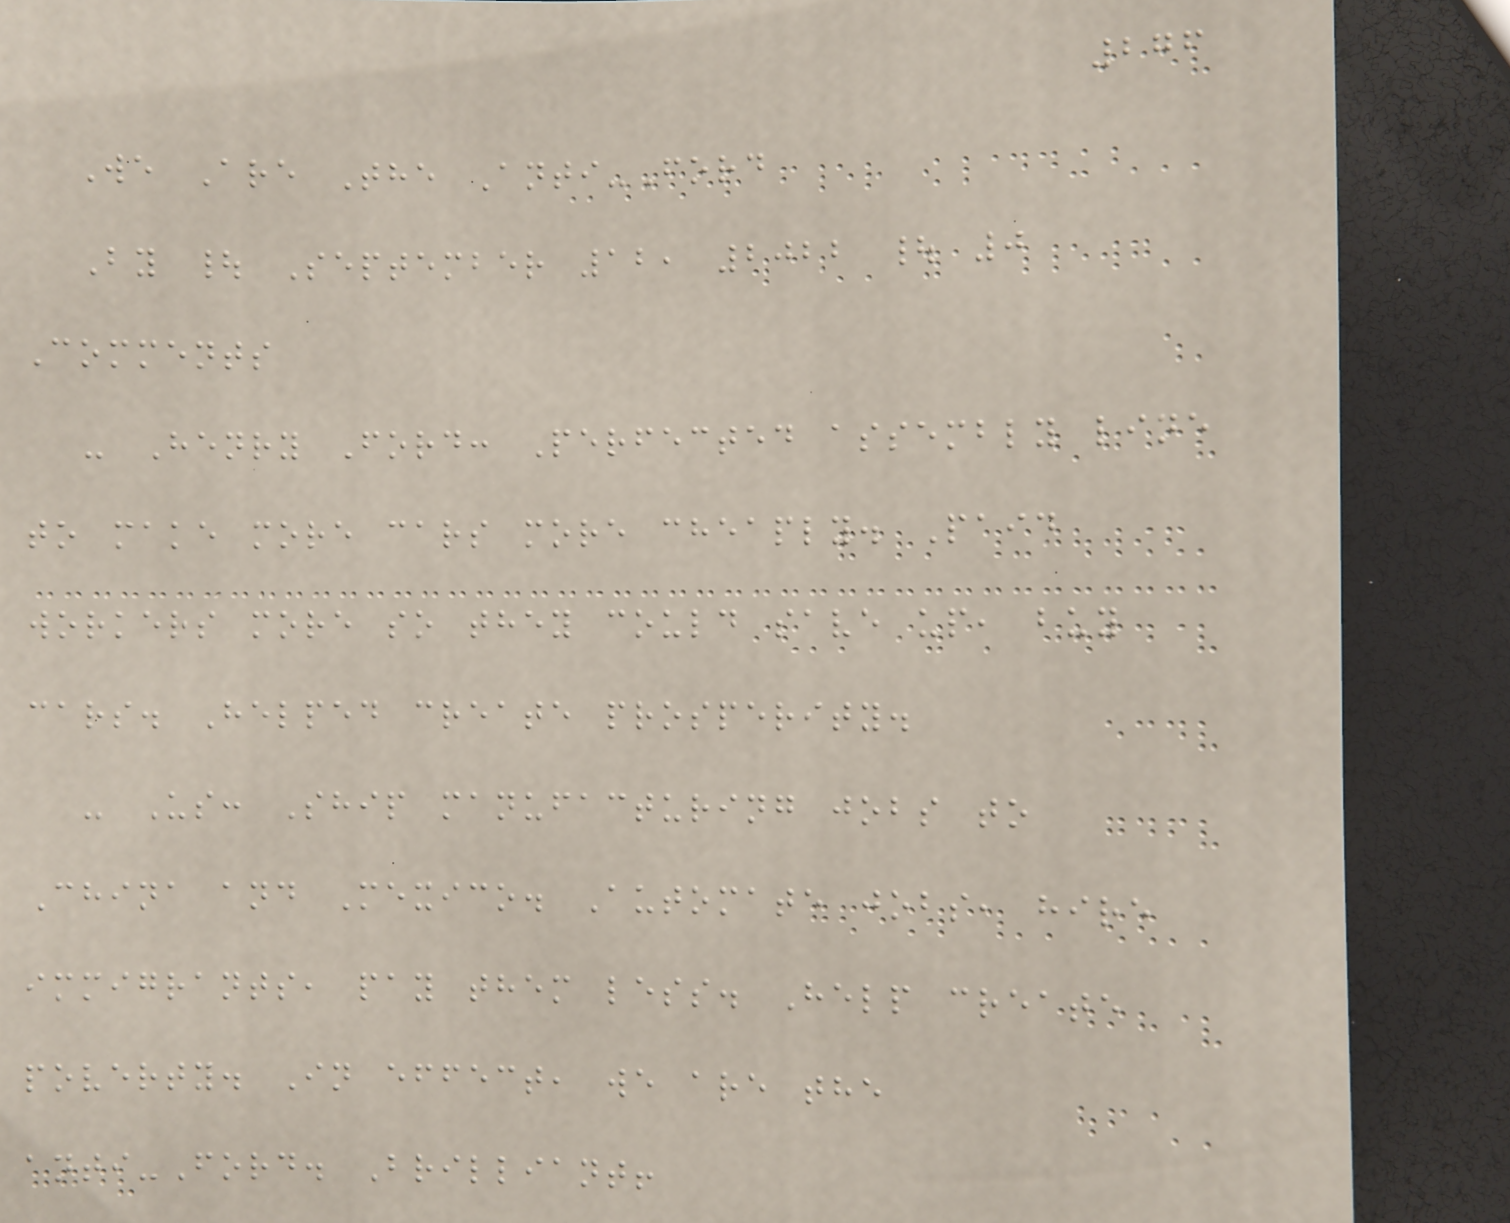276
We Are The Anti-Ford
By | September 12, 2022 | 0
Comments
- Henry Ford: Perfected assembly line
to make more cars more cheaply. Paid
workers more so they could save up, buy
cars. Helped create prosperity.
- Us: Ship manufacturing jobs to
China and Mexico. Automate jobs, hire
immigrants, pay them less. Help create
poverty. In effect, we are the
anti-Ford. Brilliant!
